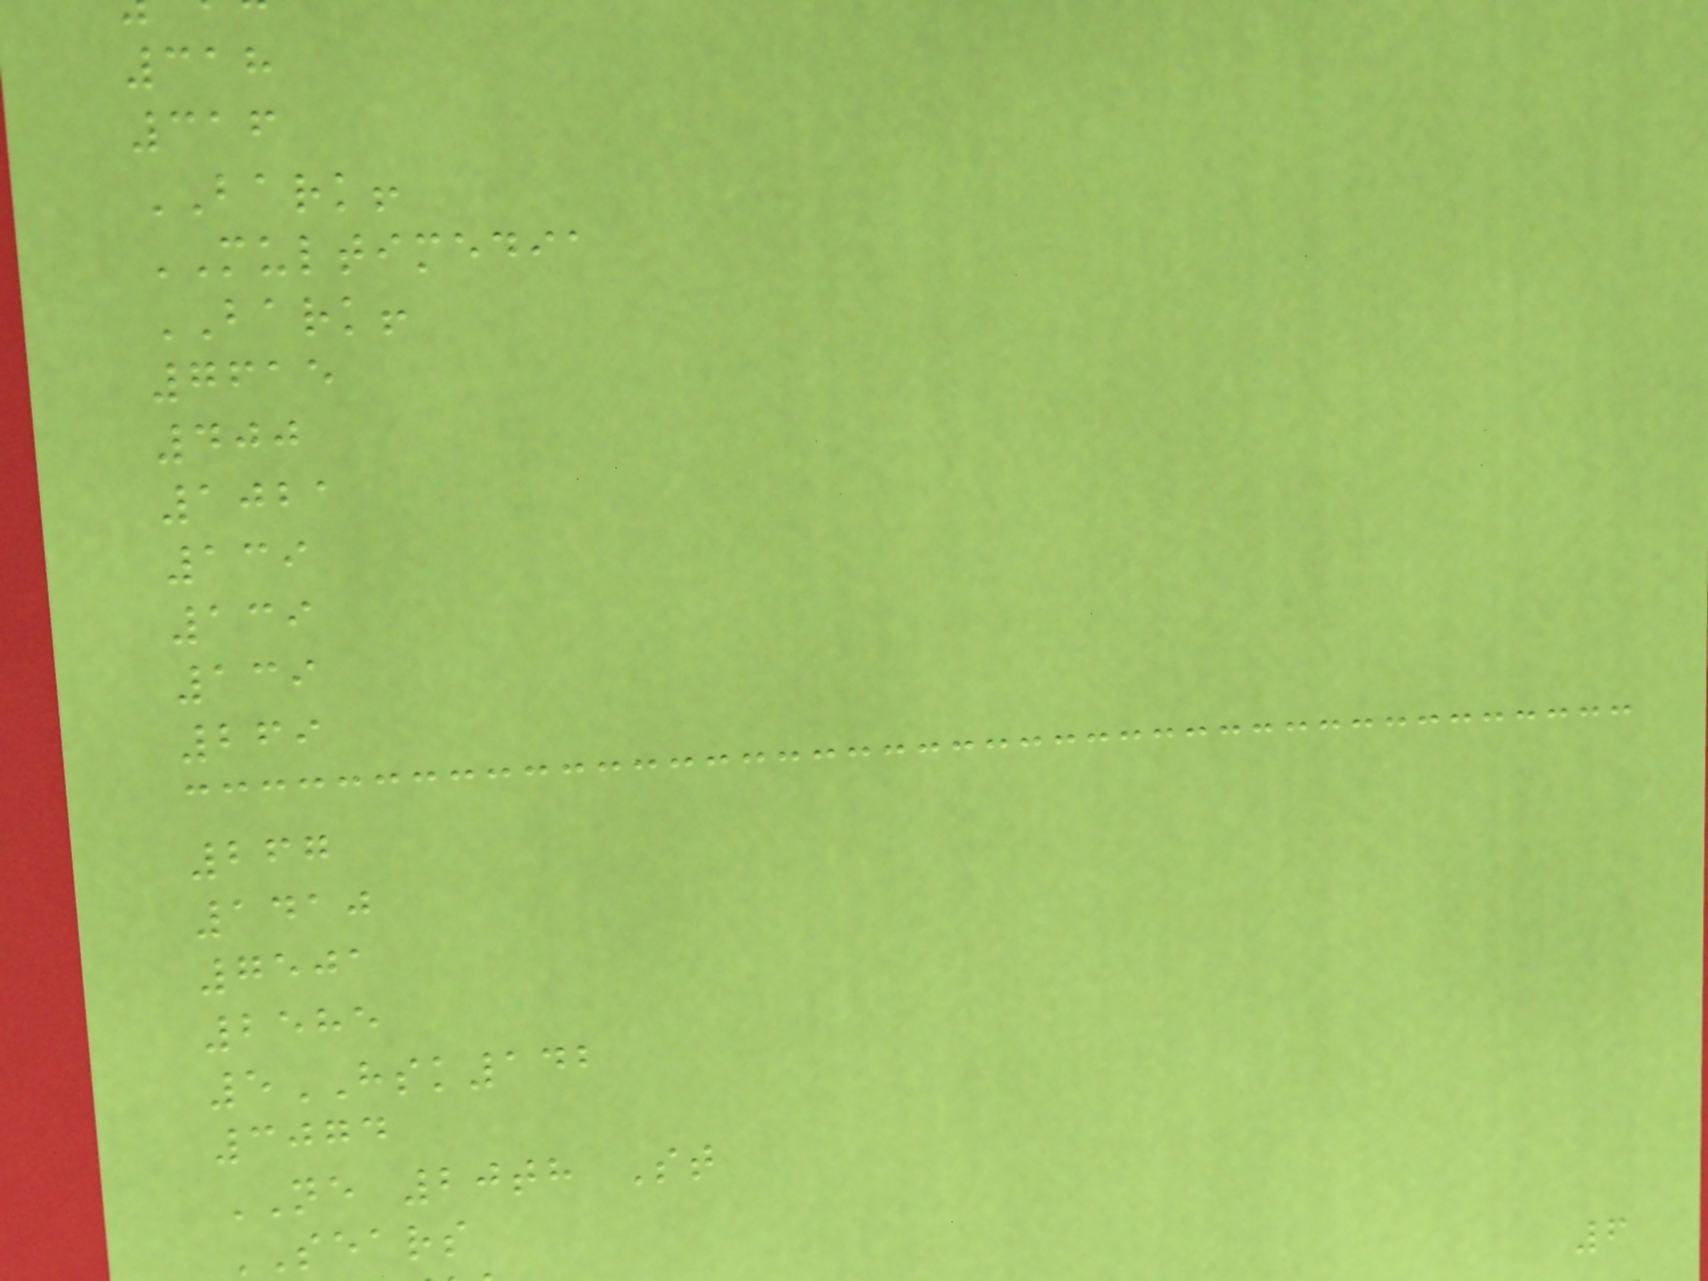318
316
BARK!
MULTIMEDIA
BARK!
7615
400
1021
139
139
139
269
267
1410
7501
2585
5HSK142
3074
NE 20th St
SEARS
6
